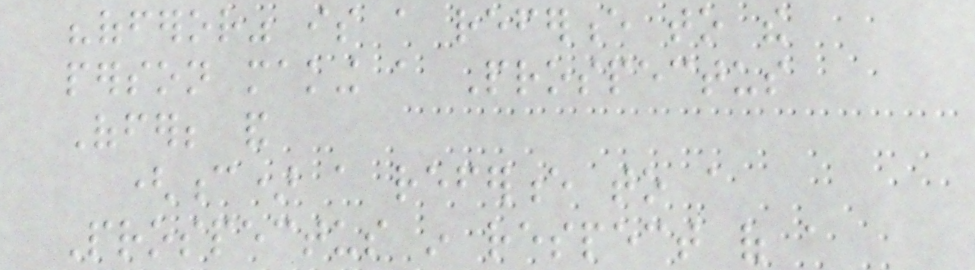"offeror" is a reference to the
person making a Prospectus
Offer; and
(c) a reference to a
Prospectus in respect of a
